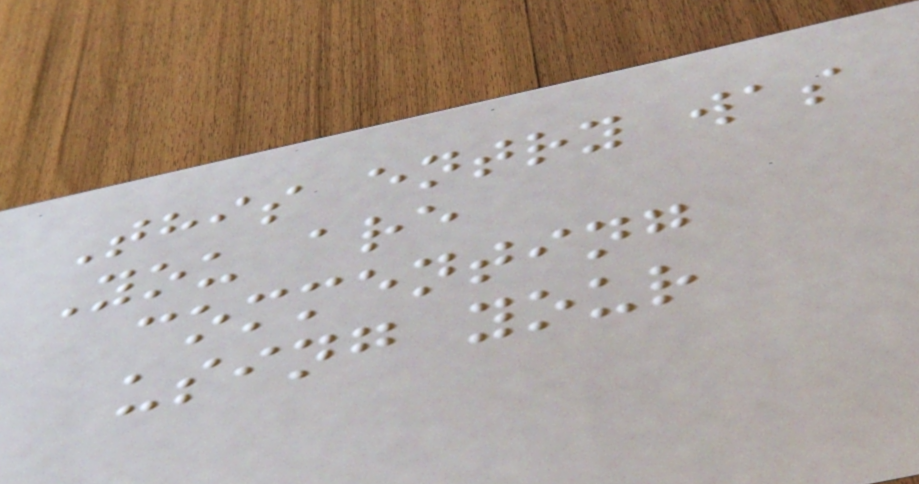This entry was
You are
commenting
using your
